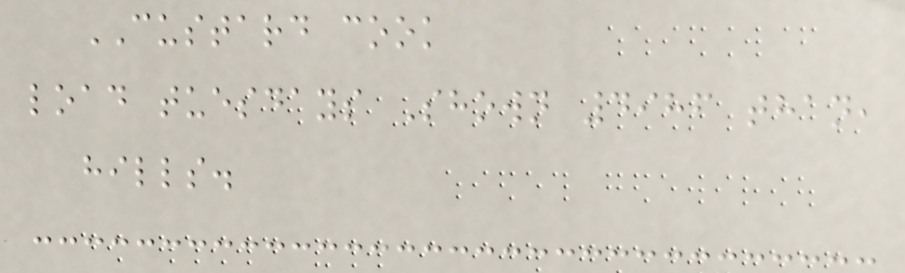CUSTARD cook
load tuesdays Shown 4986 than,
hills.
